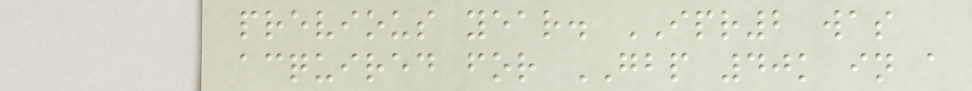previous year. IPR2 was
acquired for GBP 40k in a
